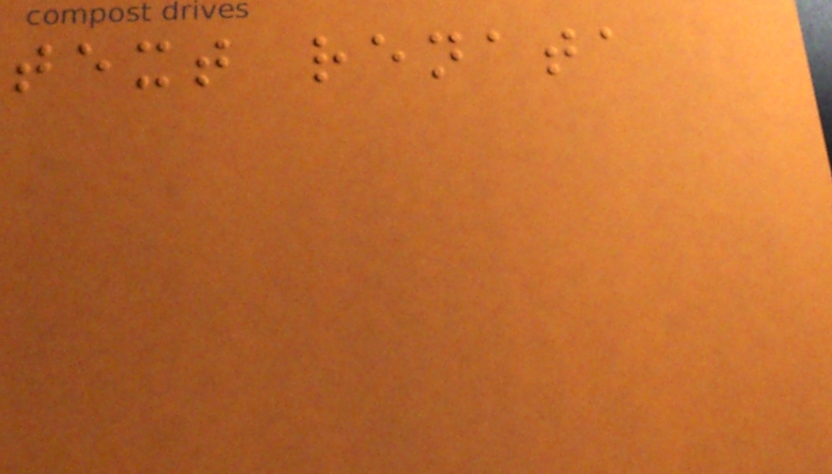text renata
